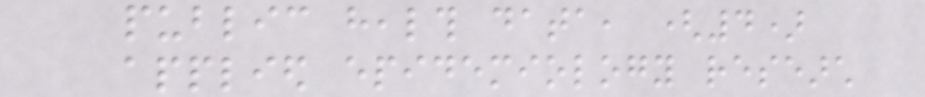public health data, (4)
applied epidemiology research
